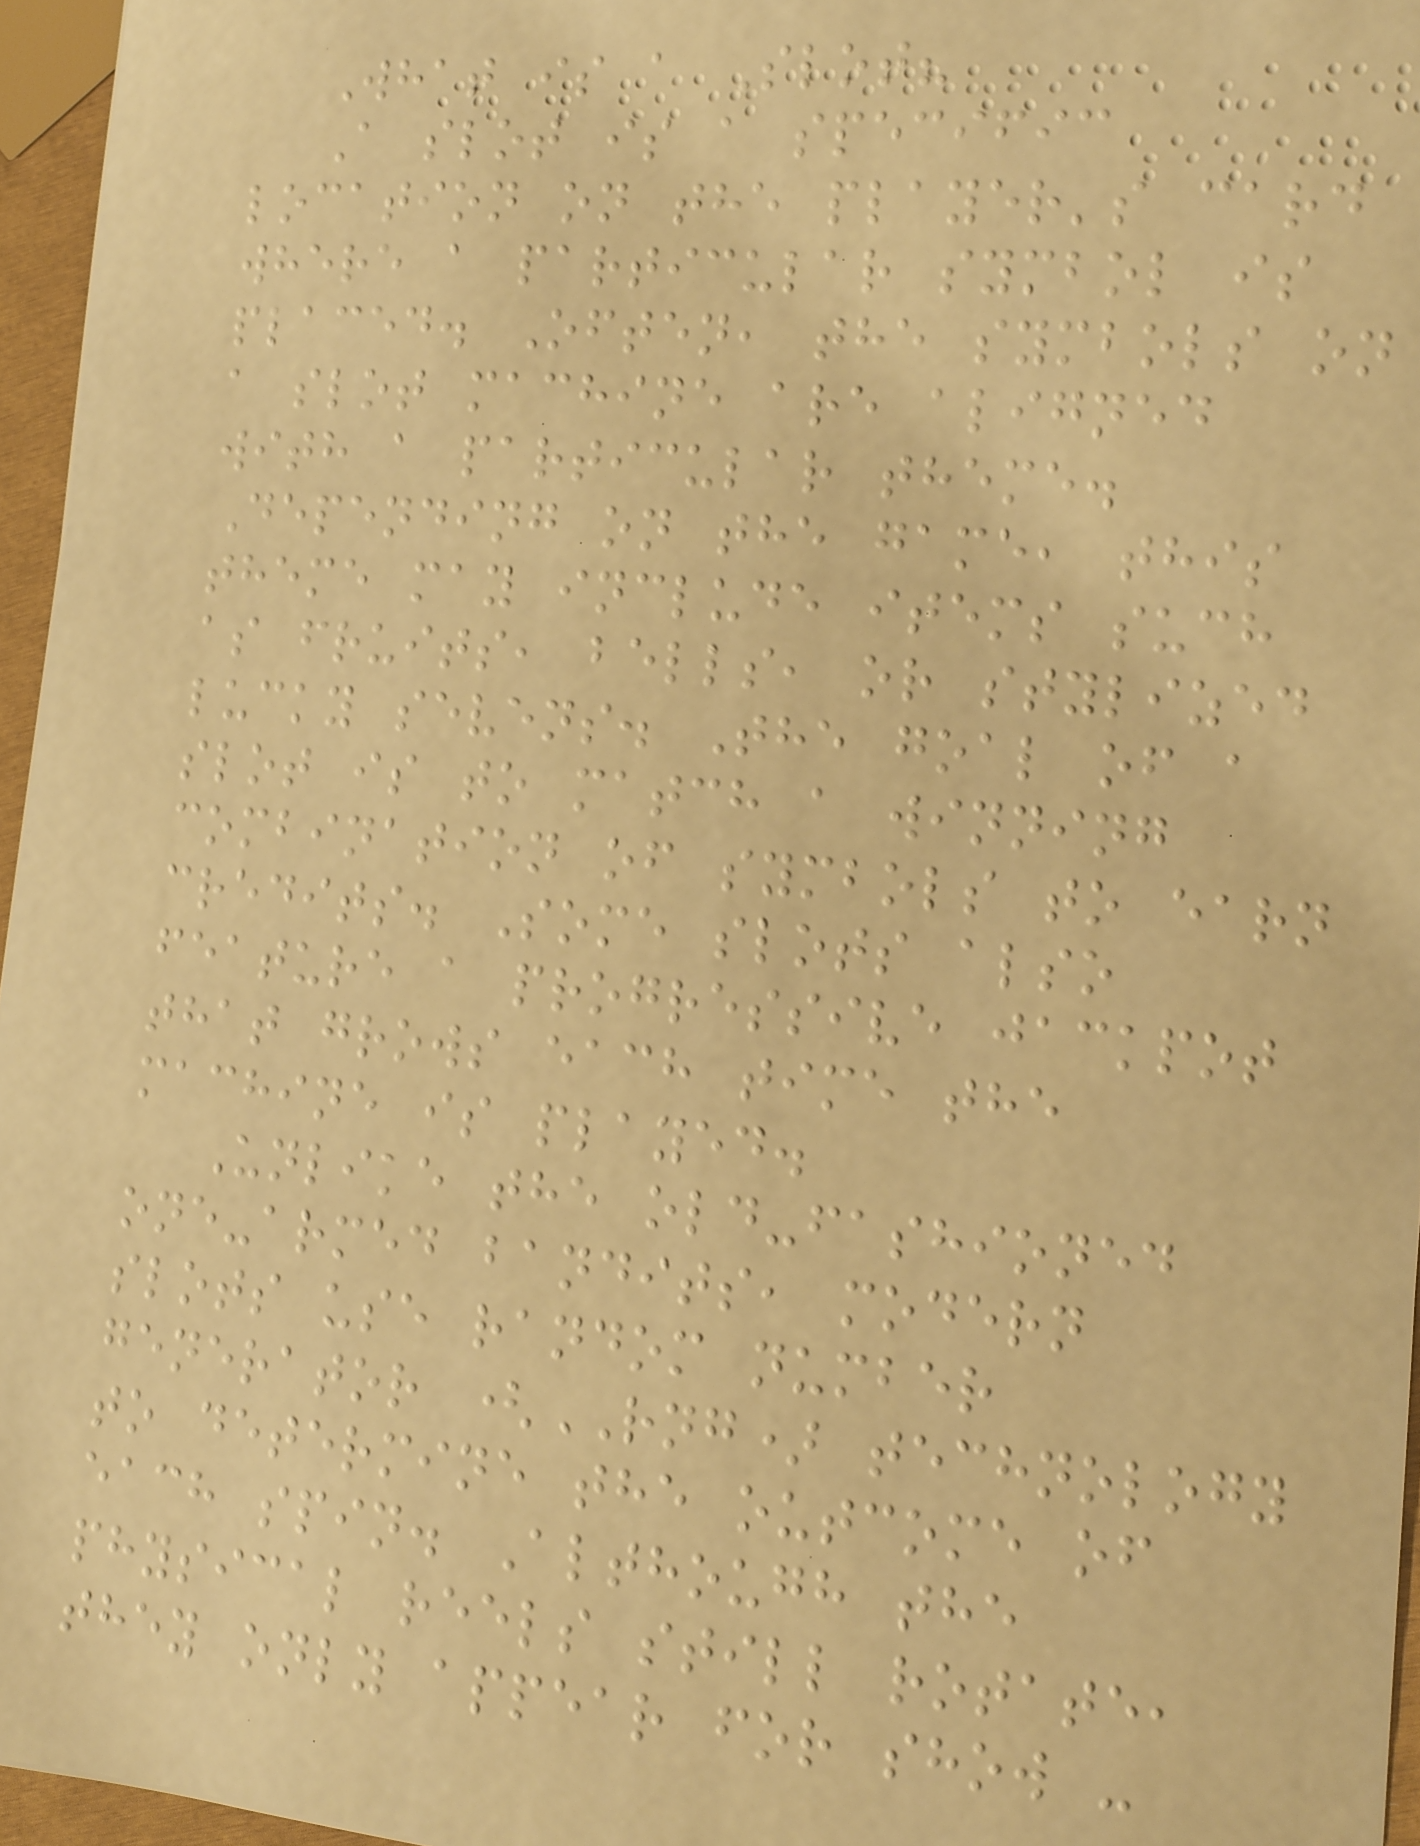What is a Slot?
A slot is a specific
location on the player's card
where a particular symbol is
placed. Often, the symbols on
a slot machine are aligned
with a particular theme.
Depending on the game, this
theme may include items such
as fruits, bells, or stylized
lucky sevens. The goal of a
slot is to match a winning
combination of symbols to earn
credits. Some slots also
feature a progressive jackpot
that grows each time the
machine is played.
Unlike the old-fashioned
one-armed bandits, modern
slots use random number
generator (RNG) technology
to determine the outcome of
each spin. Although the
physical reels still rotate,
they only appear for show -
